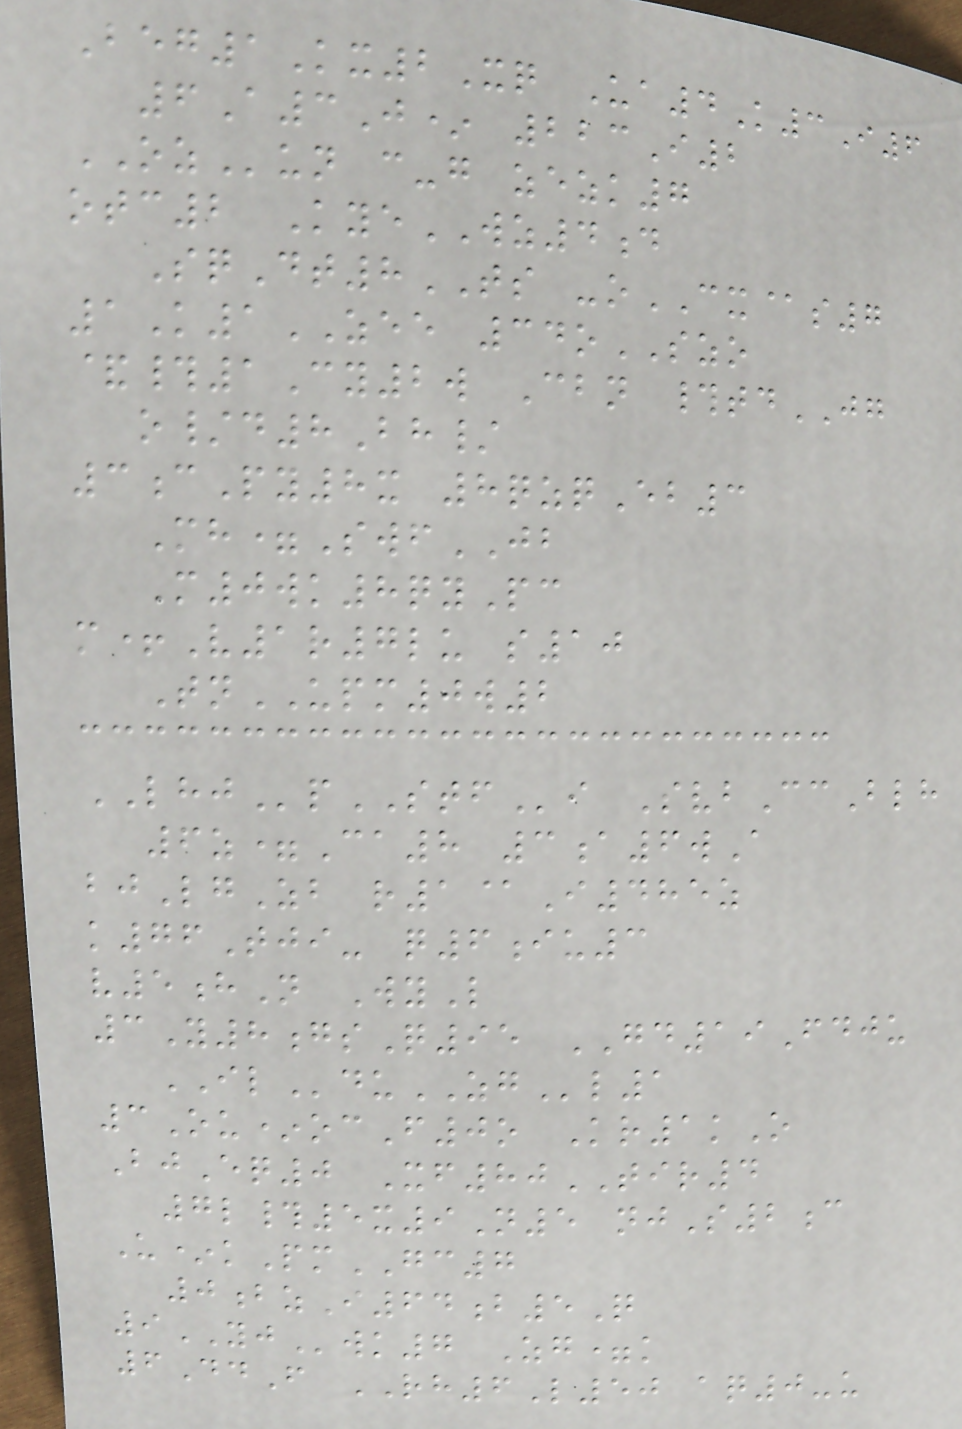Beg1Kx2Xq Ua4K3I6
6A3J* 223I2
OZun c-g zezk7
otc2 KyeWZ4d
SqDt8TS -oCX@s7
1K1ZEE 34oSZO
&#1Cy2w Cbn #tdJG
o/d8Bh/
3cPy8x 8qzqEb3
Mh=SwfJB
M0wk8qyPc
m+V1r7lu s10
TnUPM0w2
LHJpSTFi SvbCcBlh
6z=Ca8 3a6wA
bjLgZb r1@I485z
k76Tji- q6iu3
v5hN WyL
3Y8gsQ95 GD19Fdju
ILduZGl1
3Ou*ocF0o Kr1kO
BjEq0 Xf80TIR4
7l#5x9N5 njS2c
U*kPmGC7
0bzI64b5Q
9YJwk7 Zg=k
6DdF RH6L50 aq0-u
